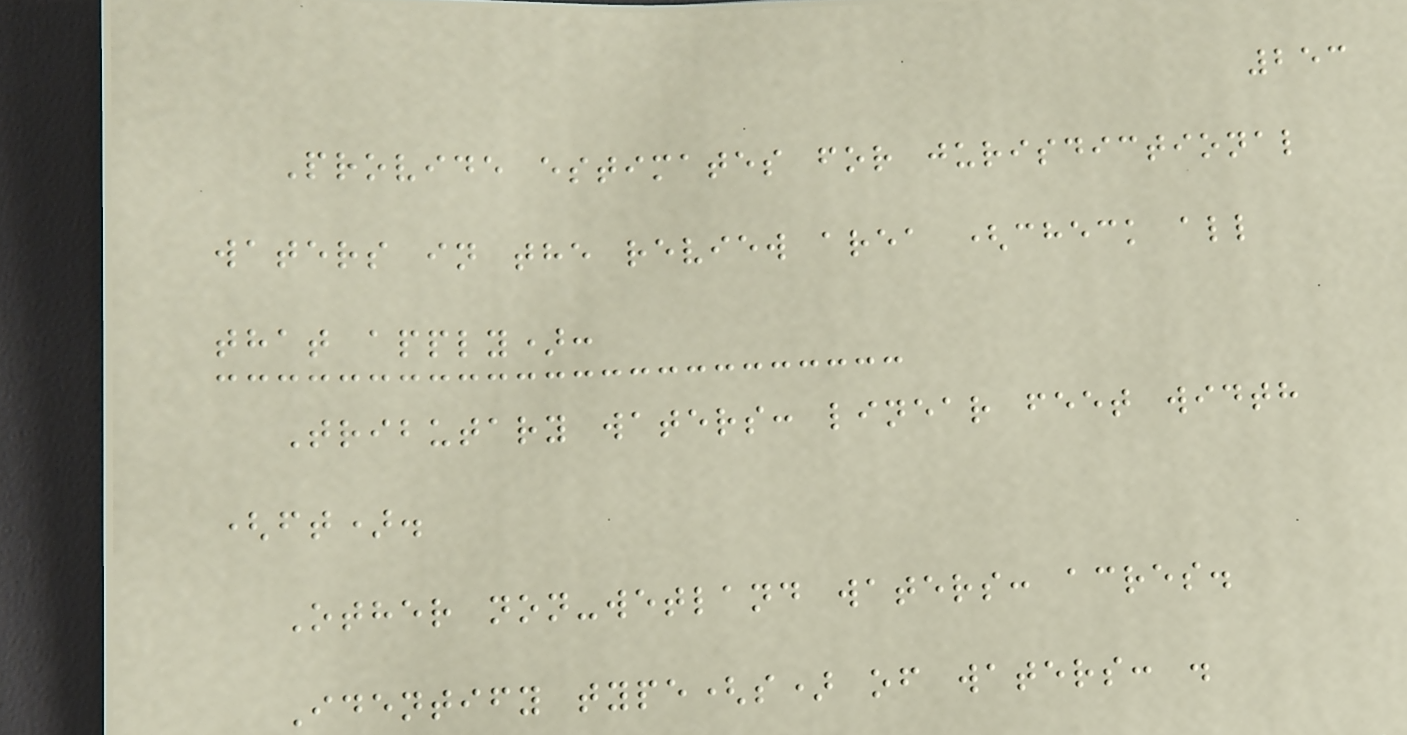253
Provide estimates for jurisdictional
waters in the review area (check all
that apply):
Tributary waters: linear feet width
(ft).
Other non-wetland waters: acres.
Identify type(s) of waters: .
